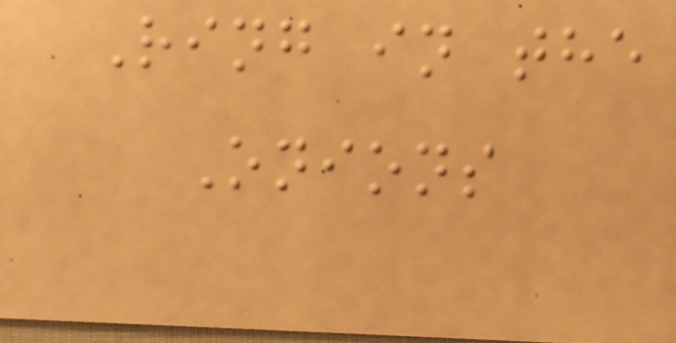Ring in the
Onions
